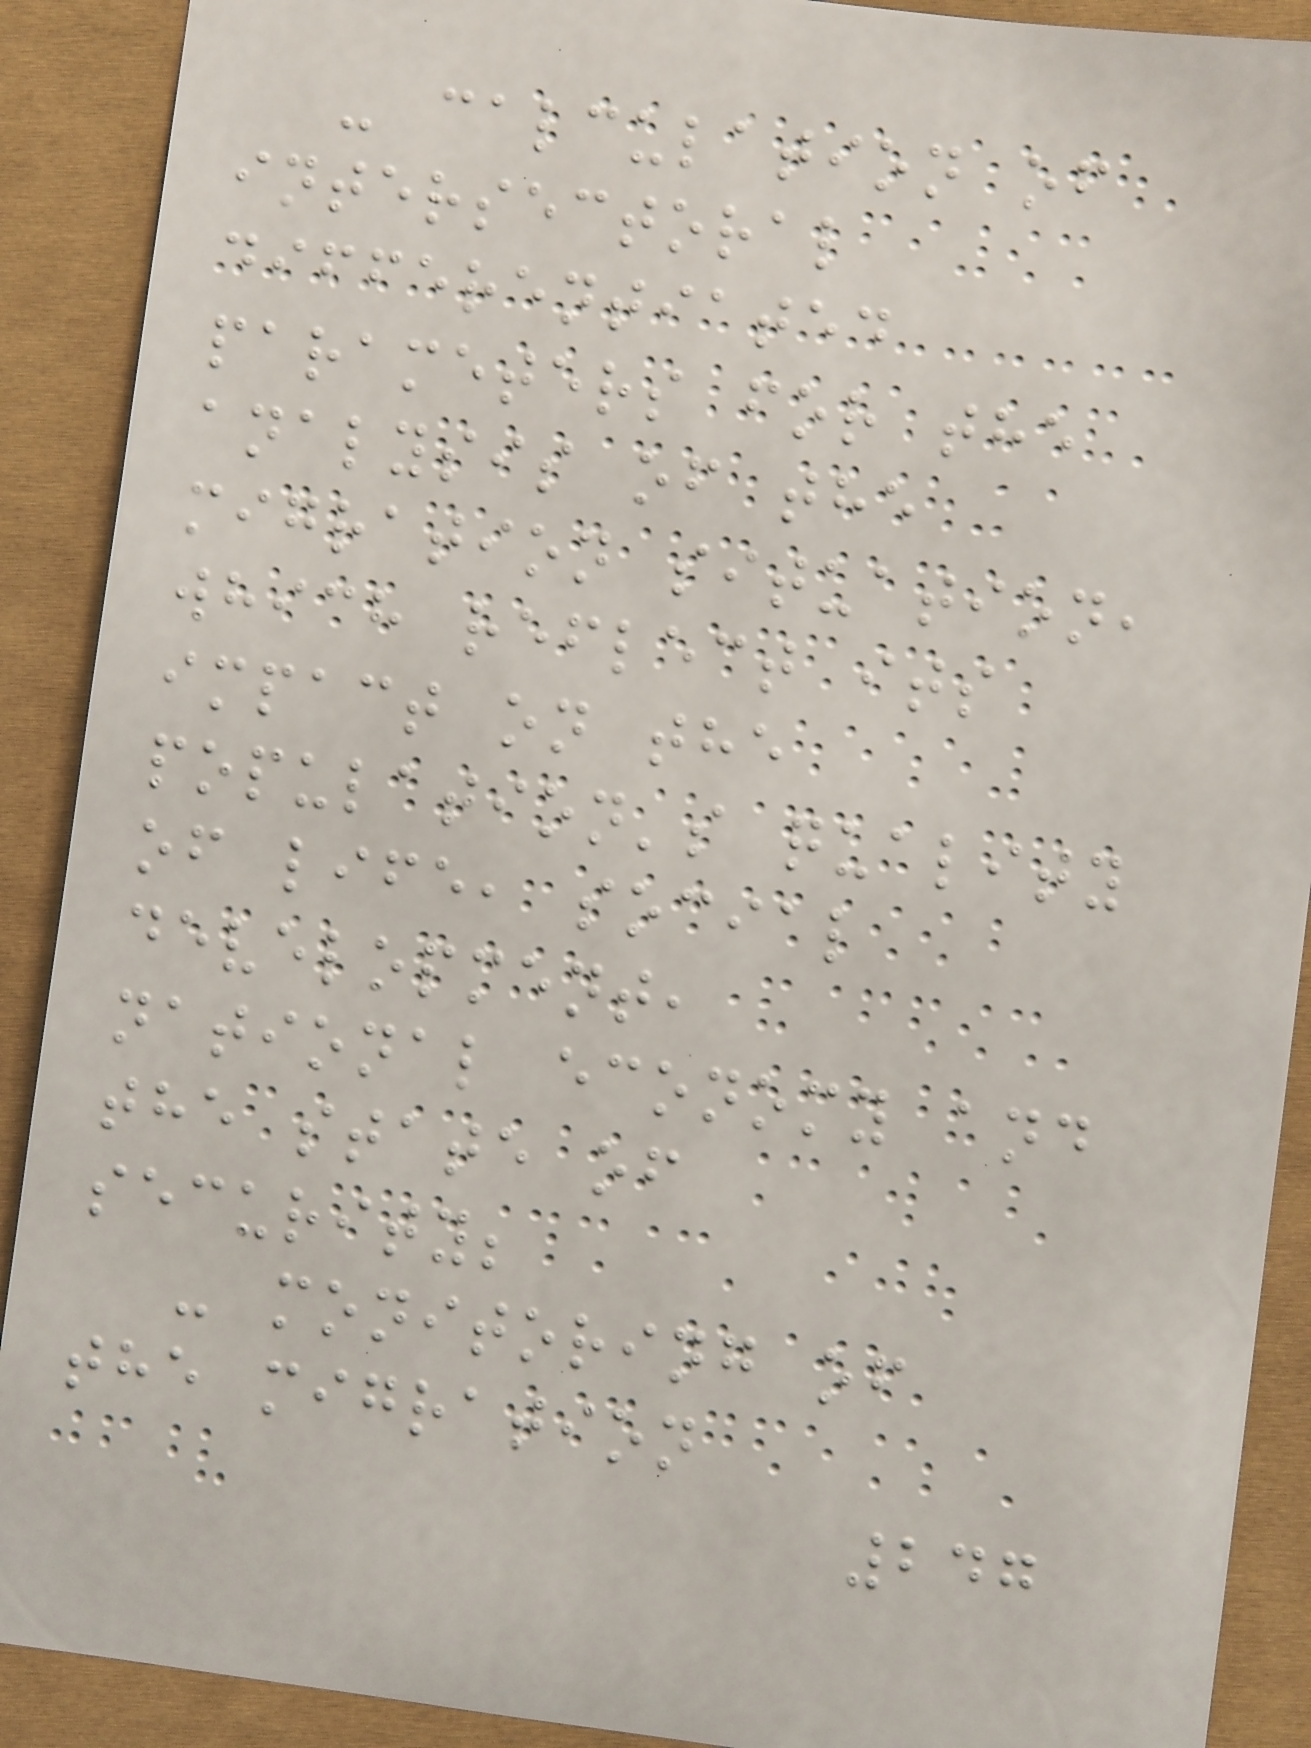- calculation of
intersectoral
differentiated
parameters for the
analysis of the
migration situation,
which reflect its
impact on the
population's quality
of life, social
development,
national economy and
the state of
security;
- monitoring of
the migration
247
